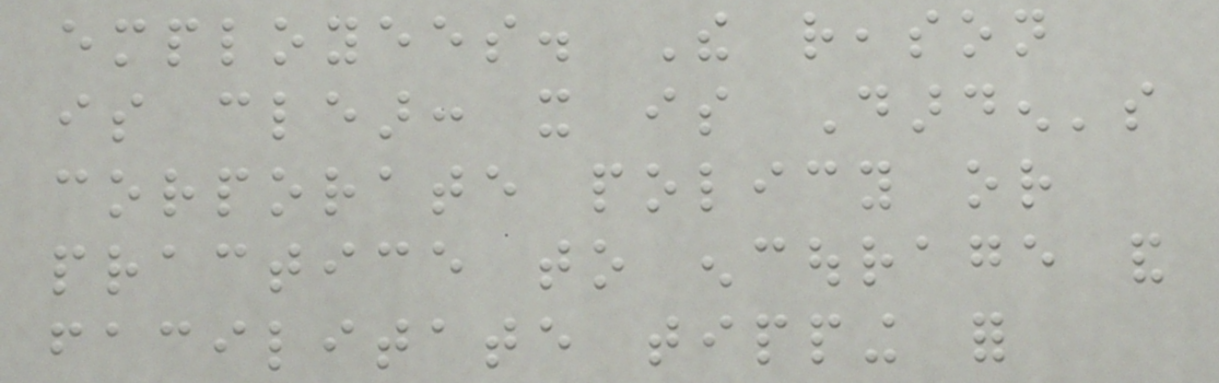employees. The reason
is clear: it is Darden's
corporate policy or
practice to encourage and
facilitate tipping for
